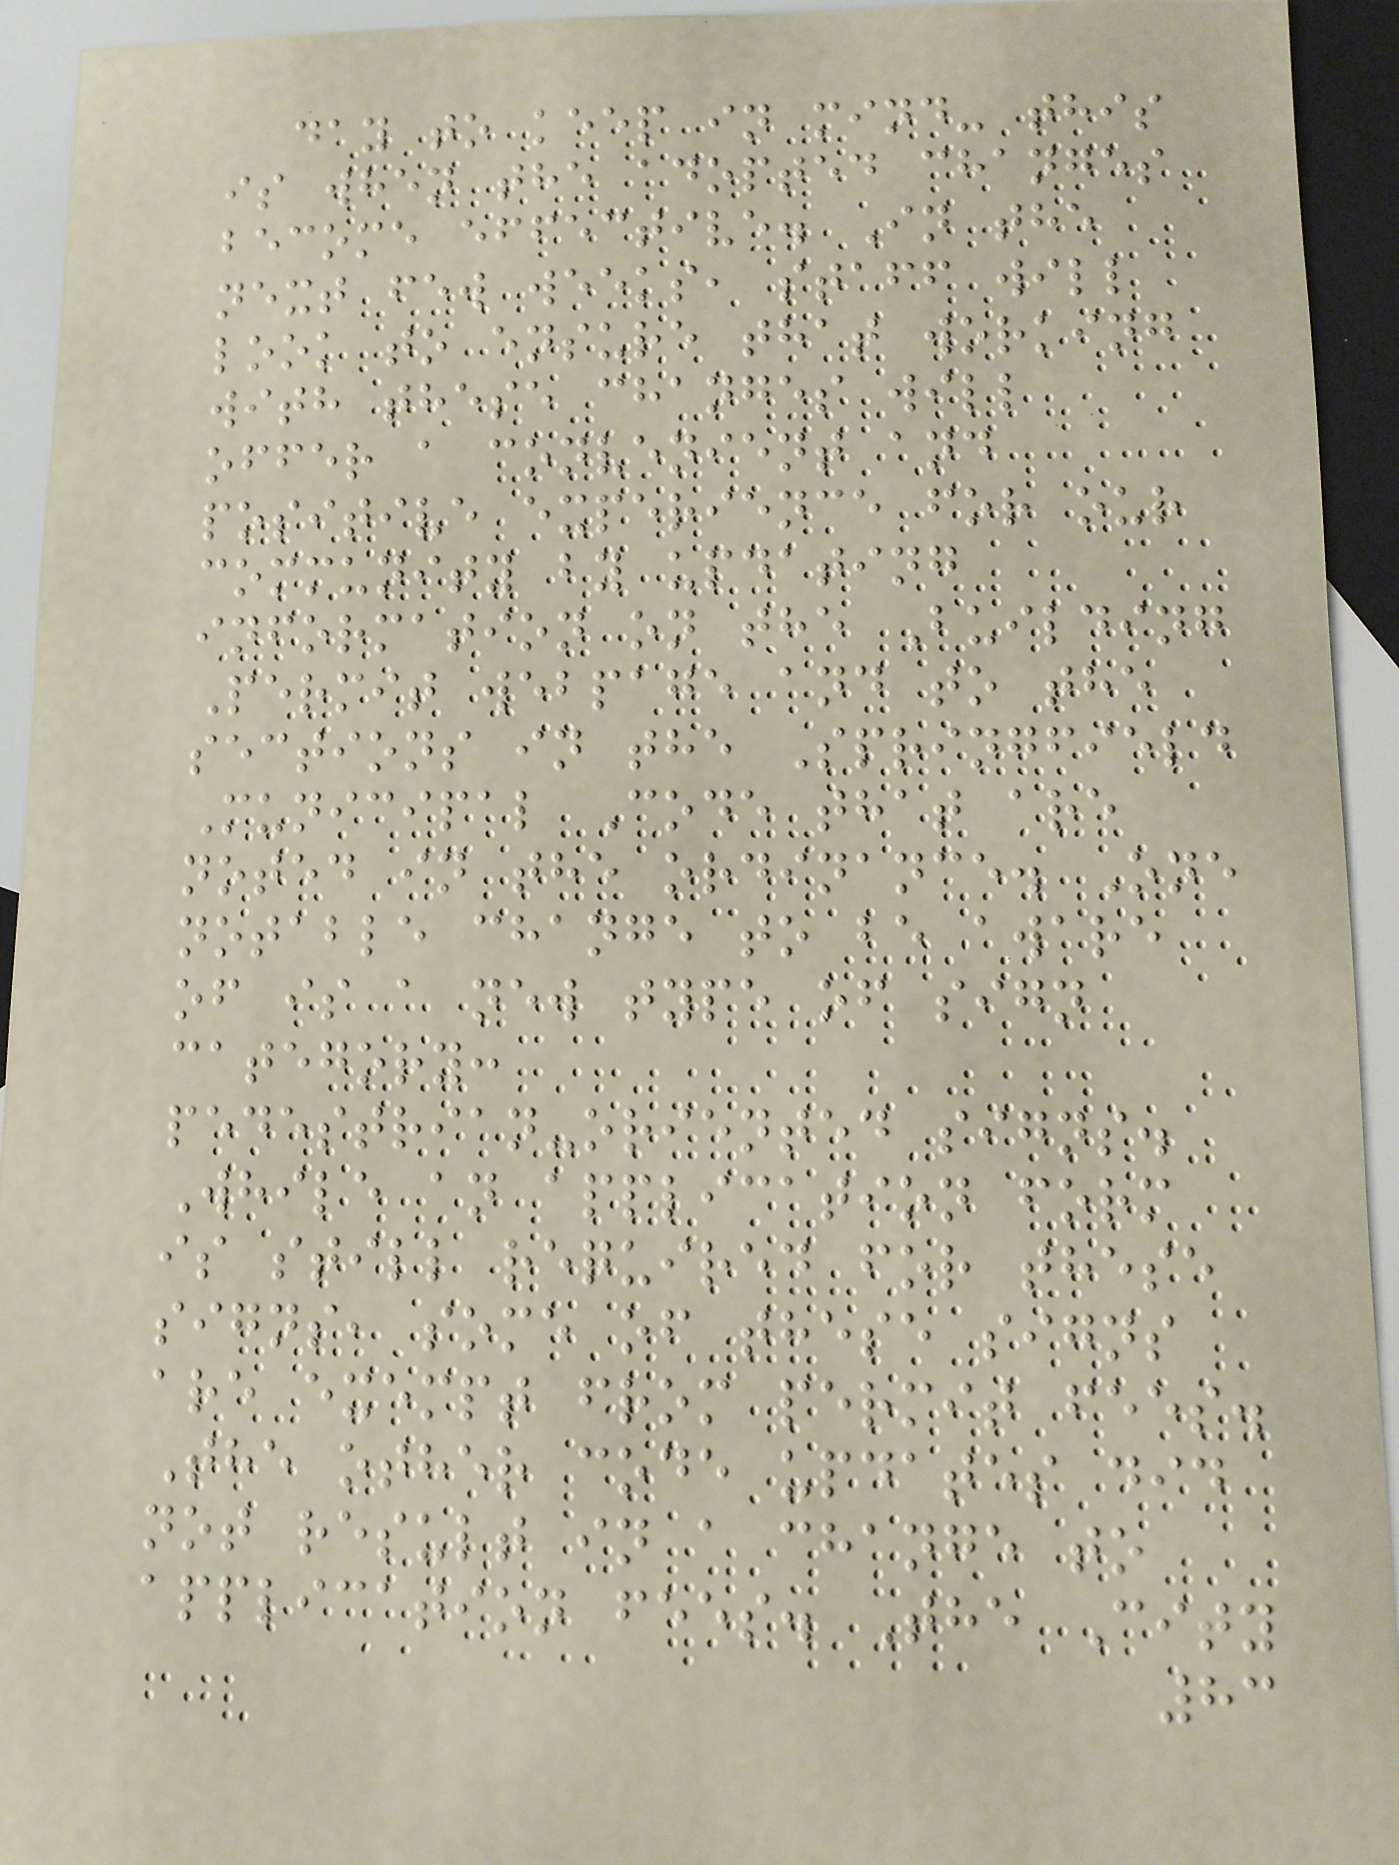day to keep in mind- this
is when the adopted changes
become effective. In the
next few weeks, staff will
look to ensure that working
with these changes will
offer a convenient and
positive experience for our
community by updating
information on the Building
Permit webpage and to the
sections in the Springfield
Municipal Code that are
noted in the ordinance. One
notable change to be aware
of is a new type of sign
category:
pedestrian-oriented signs.
While an application form
is still required for these
signs, some of these signs
are exempt from permit fees.
The other code updates did
not result in a change to
application fees. The City
83
